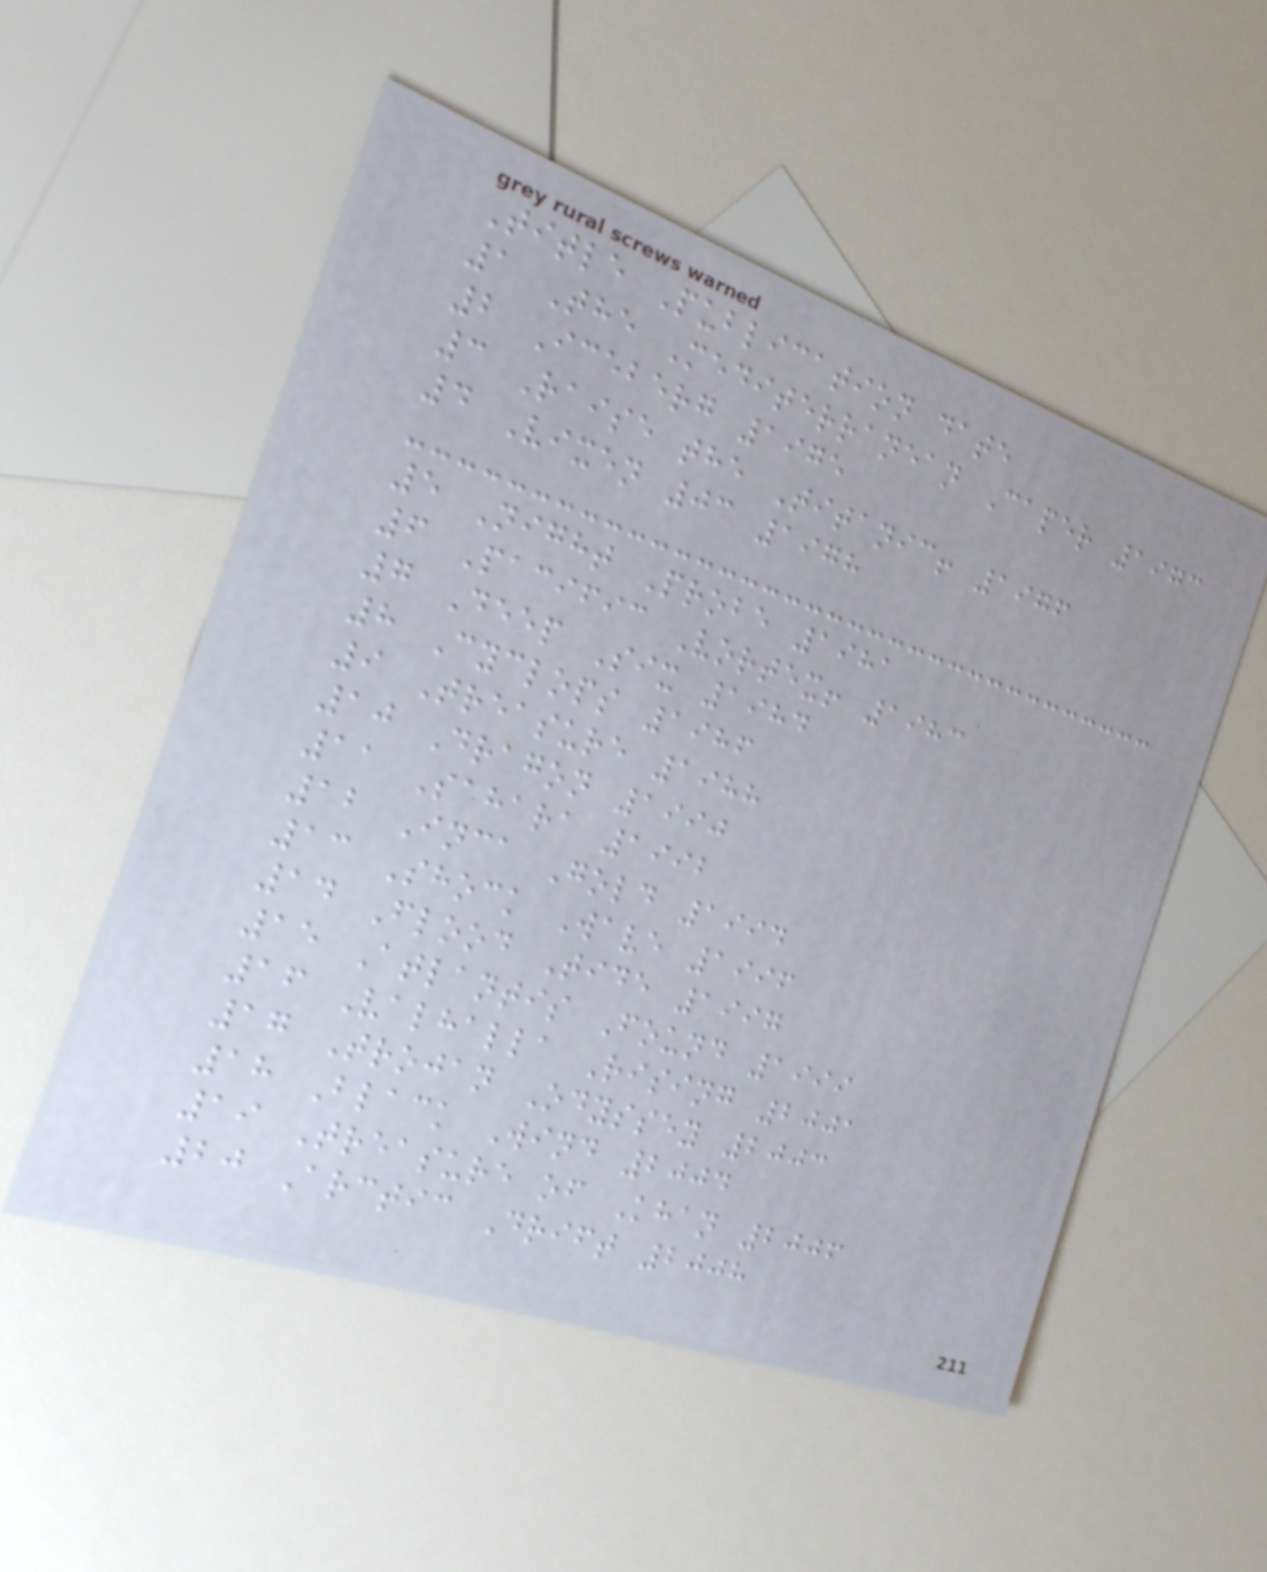Title Publication date
1 The Mediterranean Caper 1973
2 Iceberg 1975
3 Raise the Titanic! 1976
4 Vixen 03 1978
5 Night Probe 1981
6 Pacific Vortex! 1983
7 Deep Six 1984
8 Cyclops 1986
9 Treasure 1988
10 Dragon 1990
11 Sahara 1992
12 Inca Gold 1994
13 Shock Wave 1996
14 Flood Tide 1997
15 Atlantis Found 1999
16 Valhalla Rising 2001
17 Trojan Odyssey 2003
18 Black Wind 2004
19 Treasure of Khan 2006
20 Arctic Drift 2008
